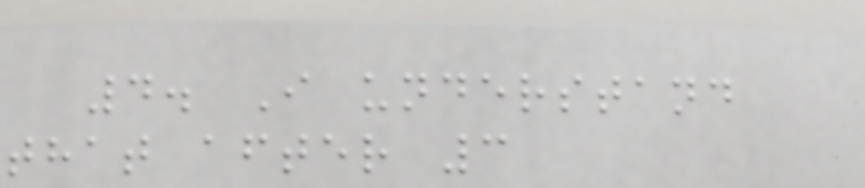4. I understand
that after 3
